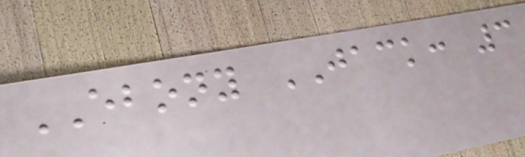EBONY JACK: 3
